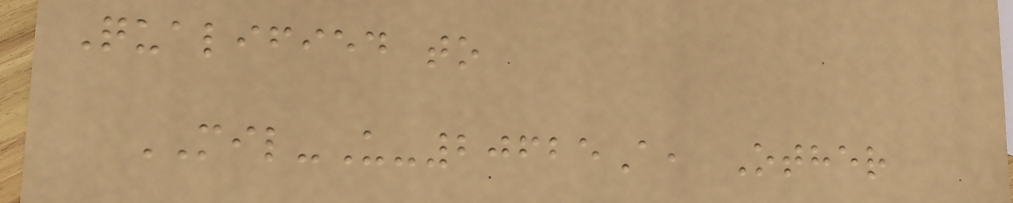Qualified to
MIL-U-20625A, Other
